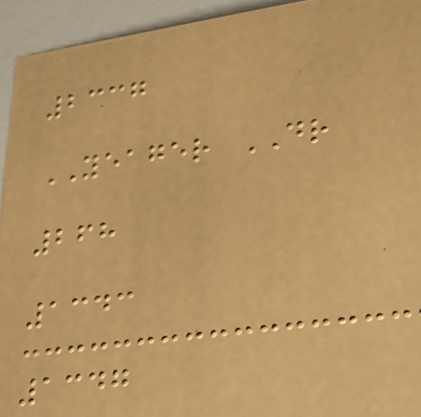2337
YEAGER DR
268
1343
1347
